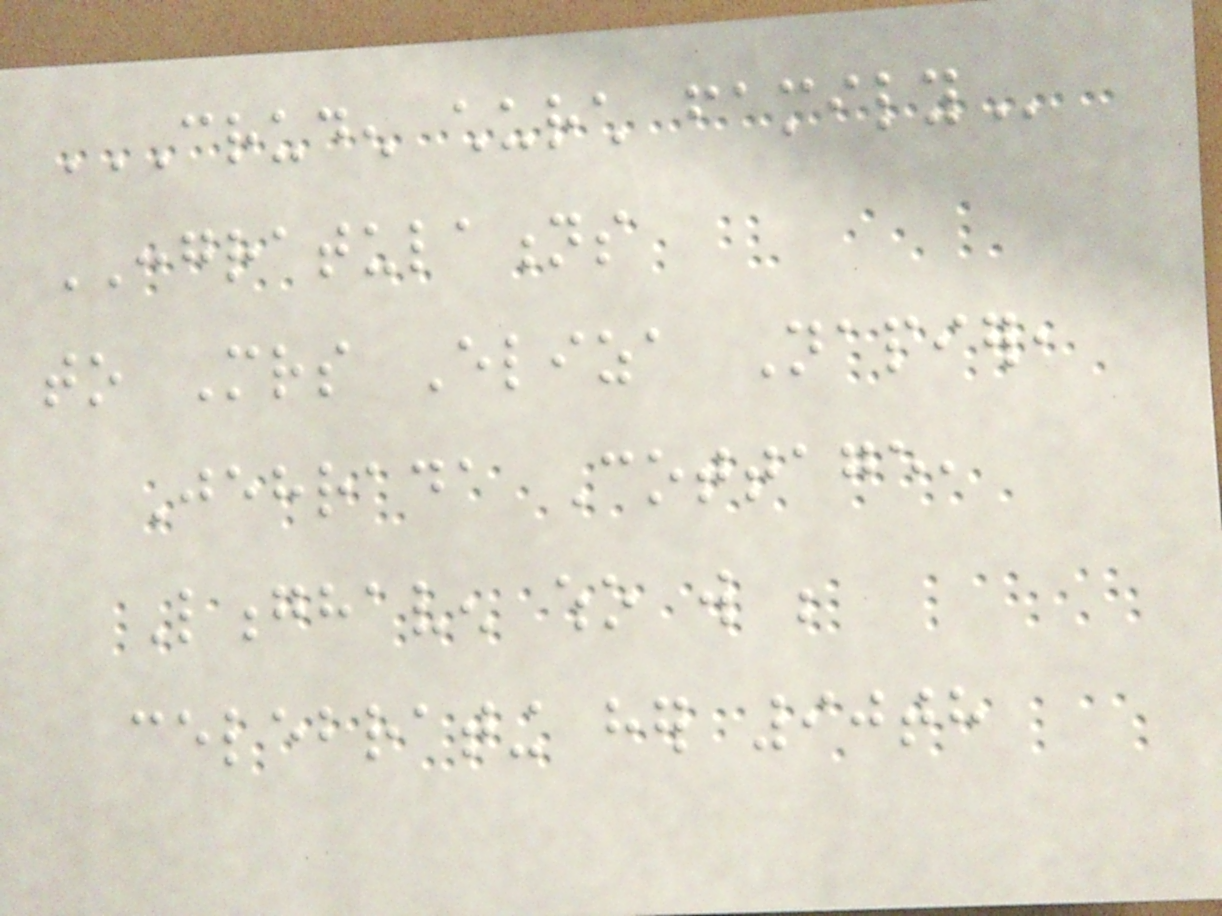CRUDEN CHURCH FAMILY
CONGRATULATIONS
to Mrs Eliza Napier,
Jehrada Cottage,
Longhaven who will be
celebrating her 90th
